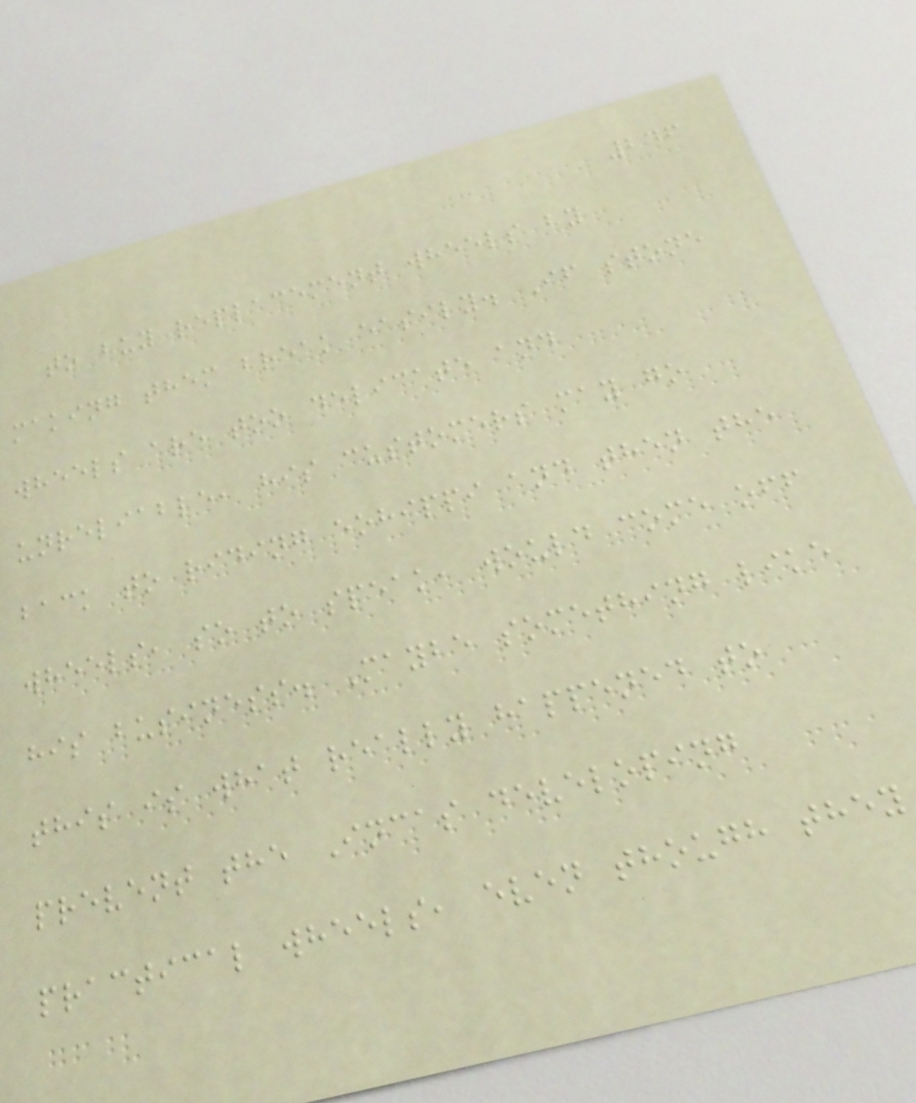246
to buy replacement wheels by
making them break easily. If stone
wheels are too delicate and
unreliable, his customers may go
back to riding eohippi and then the
wheels, so to speak, would come off
his business. Maybe something like
this is what really happened to
prevent the Incas developing
practical wheels, even though they
